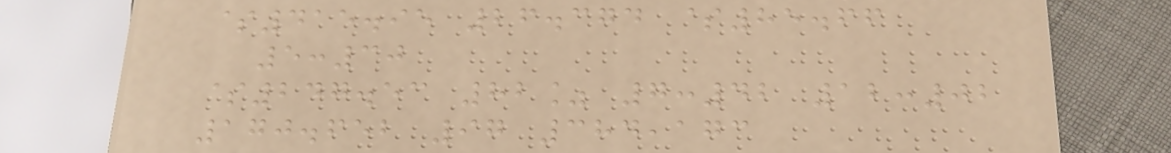$415.95 26.374 $85.66
5:30
$247.53 82% 7:42 12:02
170.652 97 384,173
